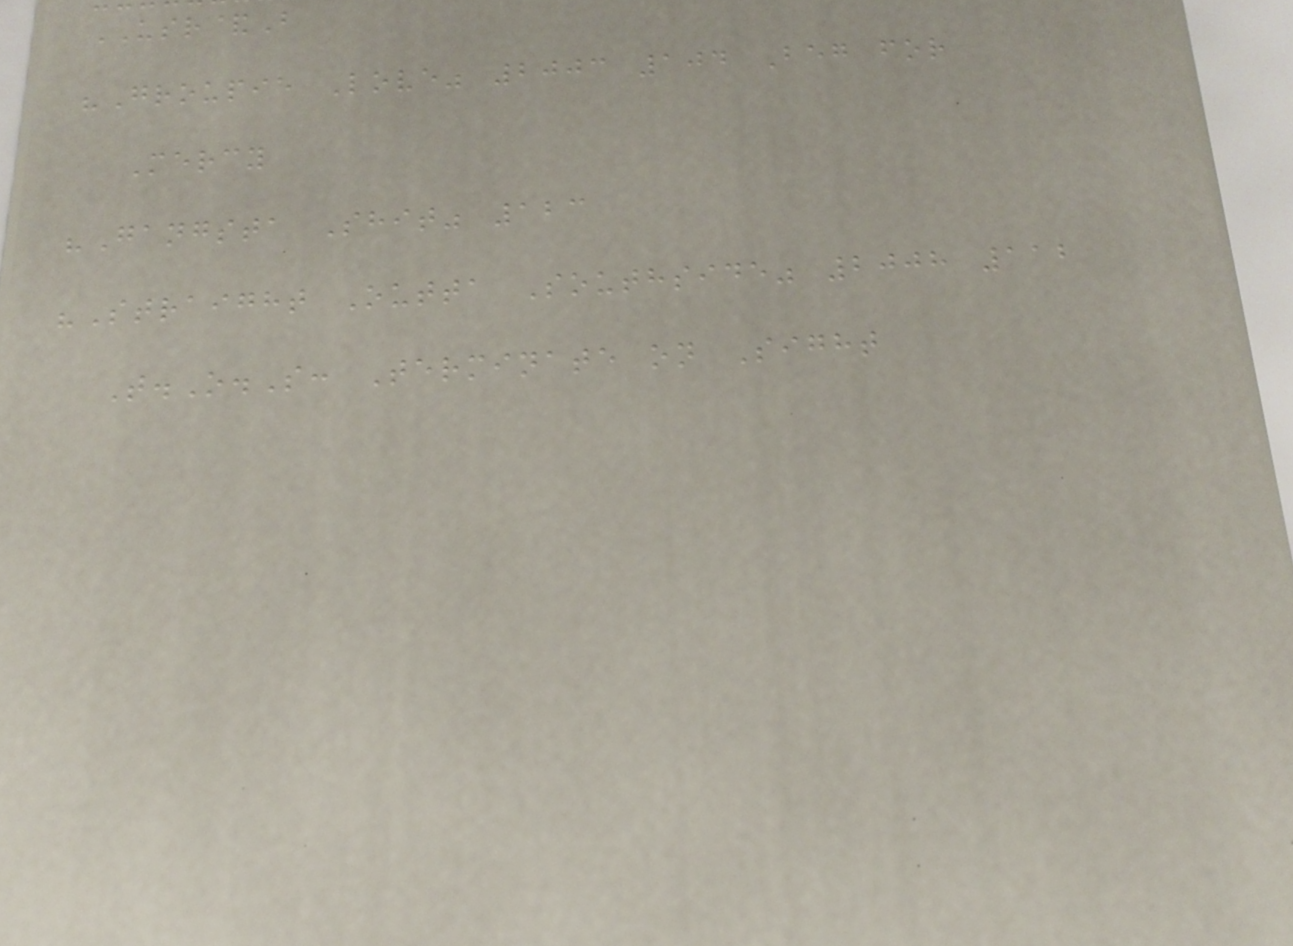USR&B
"Groupie Love" 2003 104 Beg for
Mercy
"Gangsta Shit" 123
"Straight Outta Southside" 2008 112
T.O.S: Terminate on Sight
